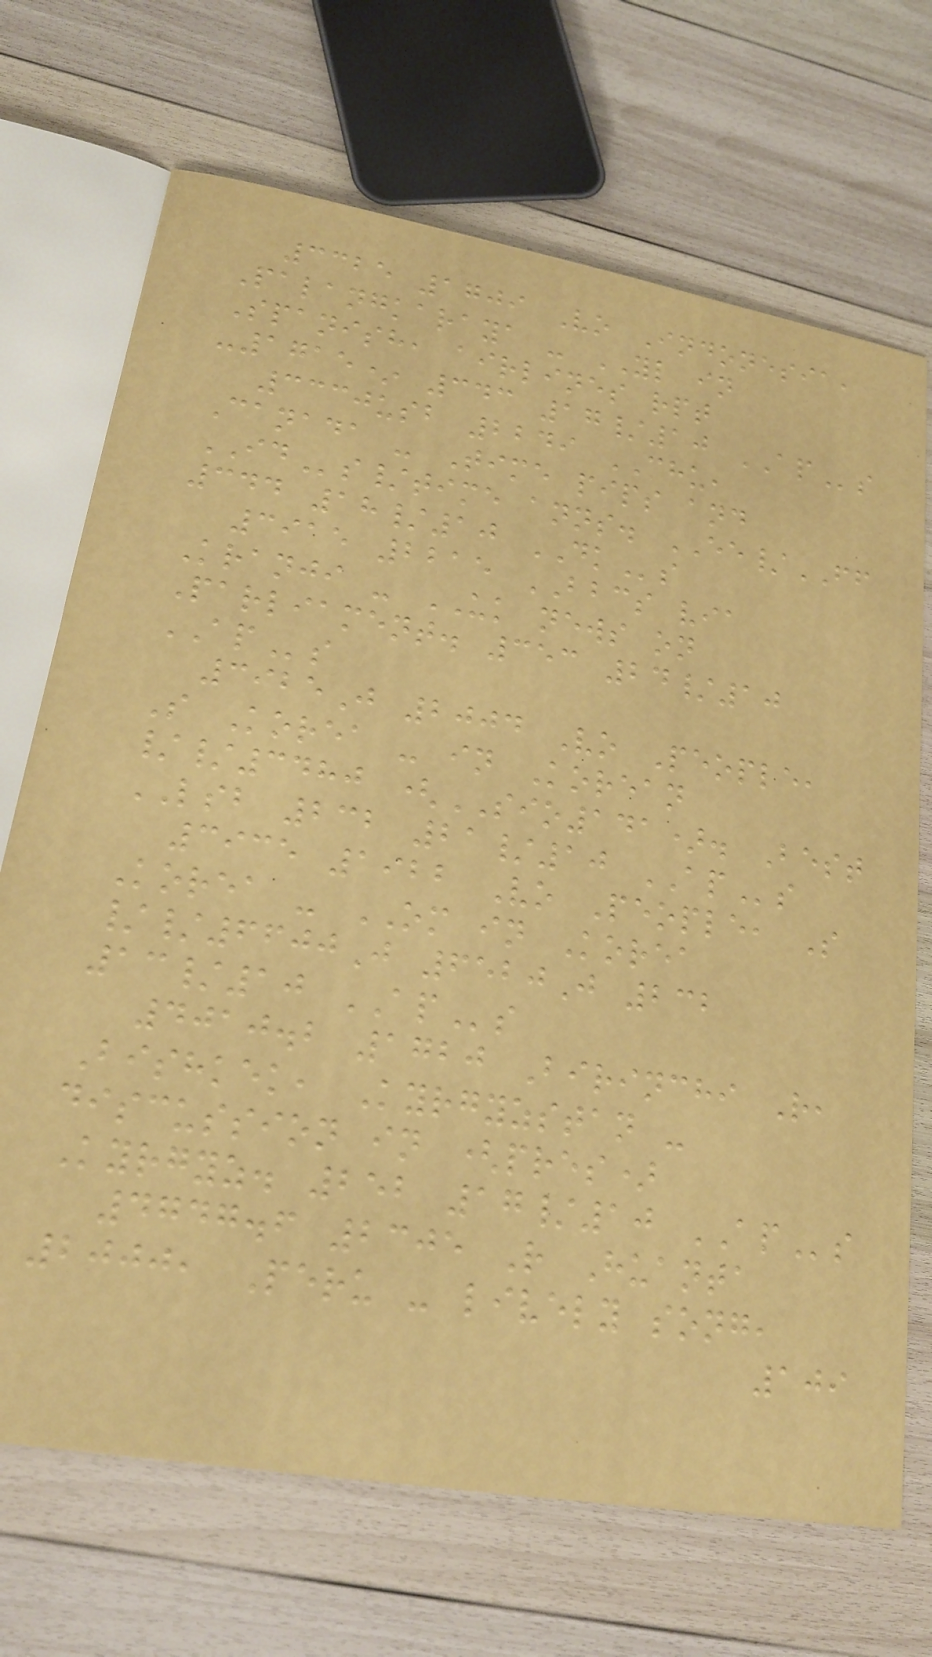3325 1709 Vo Indonesia,
Palangkaraya - YL in
Spanish, airlines rpt
-1715* 343 17/10 APs
3330usb 2249 CHU,
Canada - Time pips and
IDs/time anns. EE/FF
344 18/10 DKs
3915 2215 BBCS via
Kranji - UK news on
Parliament. 353 24/10
APs
3925J 2004 Vo People,
S Korea - in Korean
//3480 (SIO141). Best
LSB 232 21/10 APs
3935 1922 Vo People, S
Korea - OM in Korea
//6600J 6520J 232
13/10 APs
4010.2 1720 Birinchi R,
Bishkek, Kyrgyzstan -
discussion in (pres)
Kyrgyz. 252 17/10 APs
4747.6 2305 R Huanta
2000, Peru - lively song,
109
